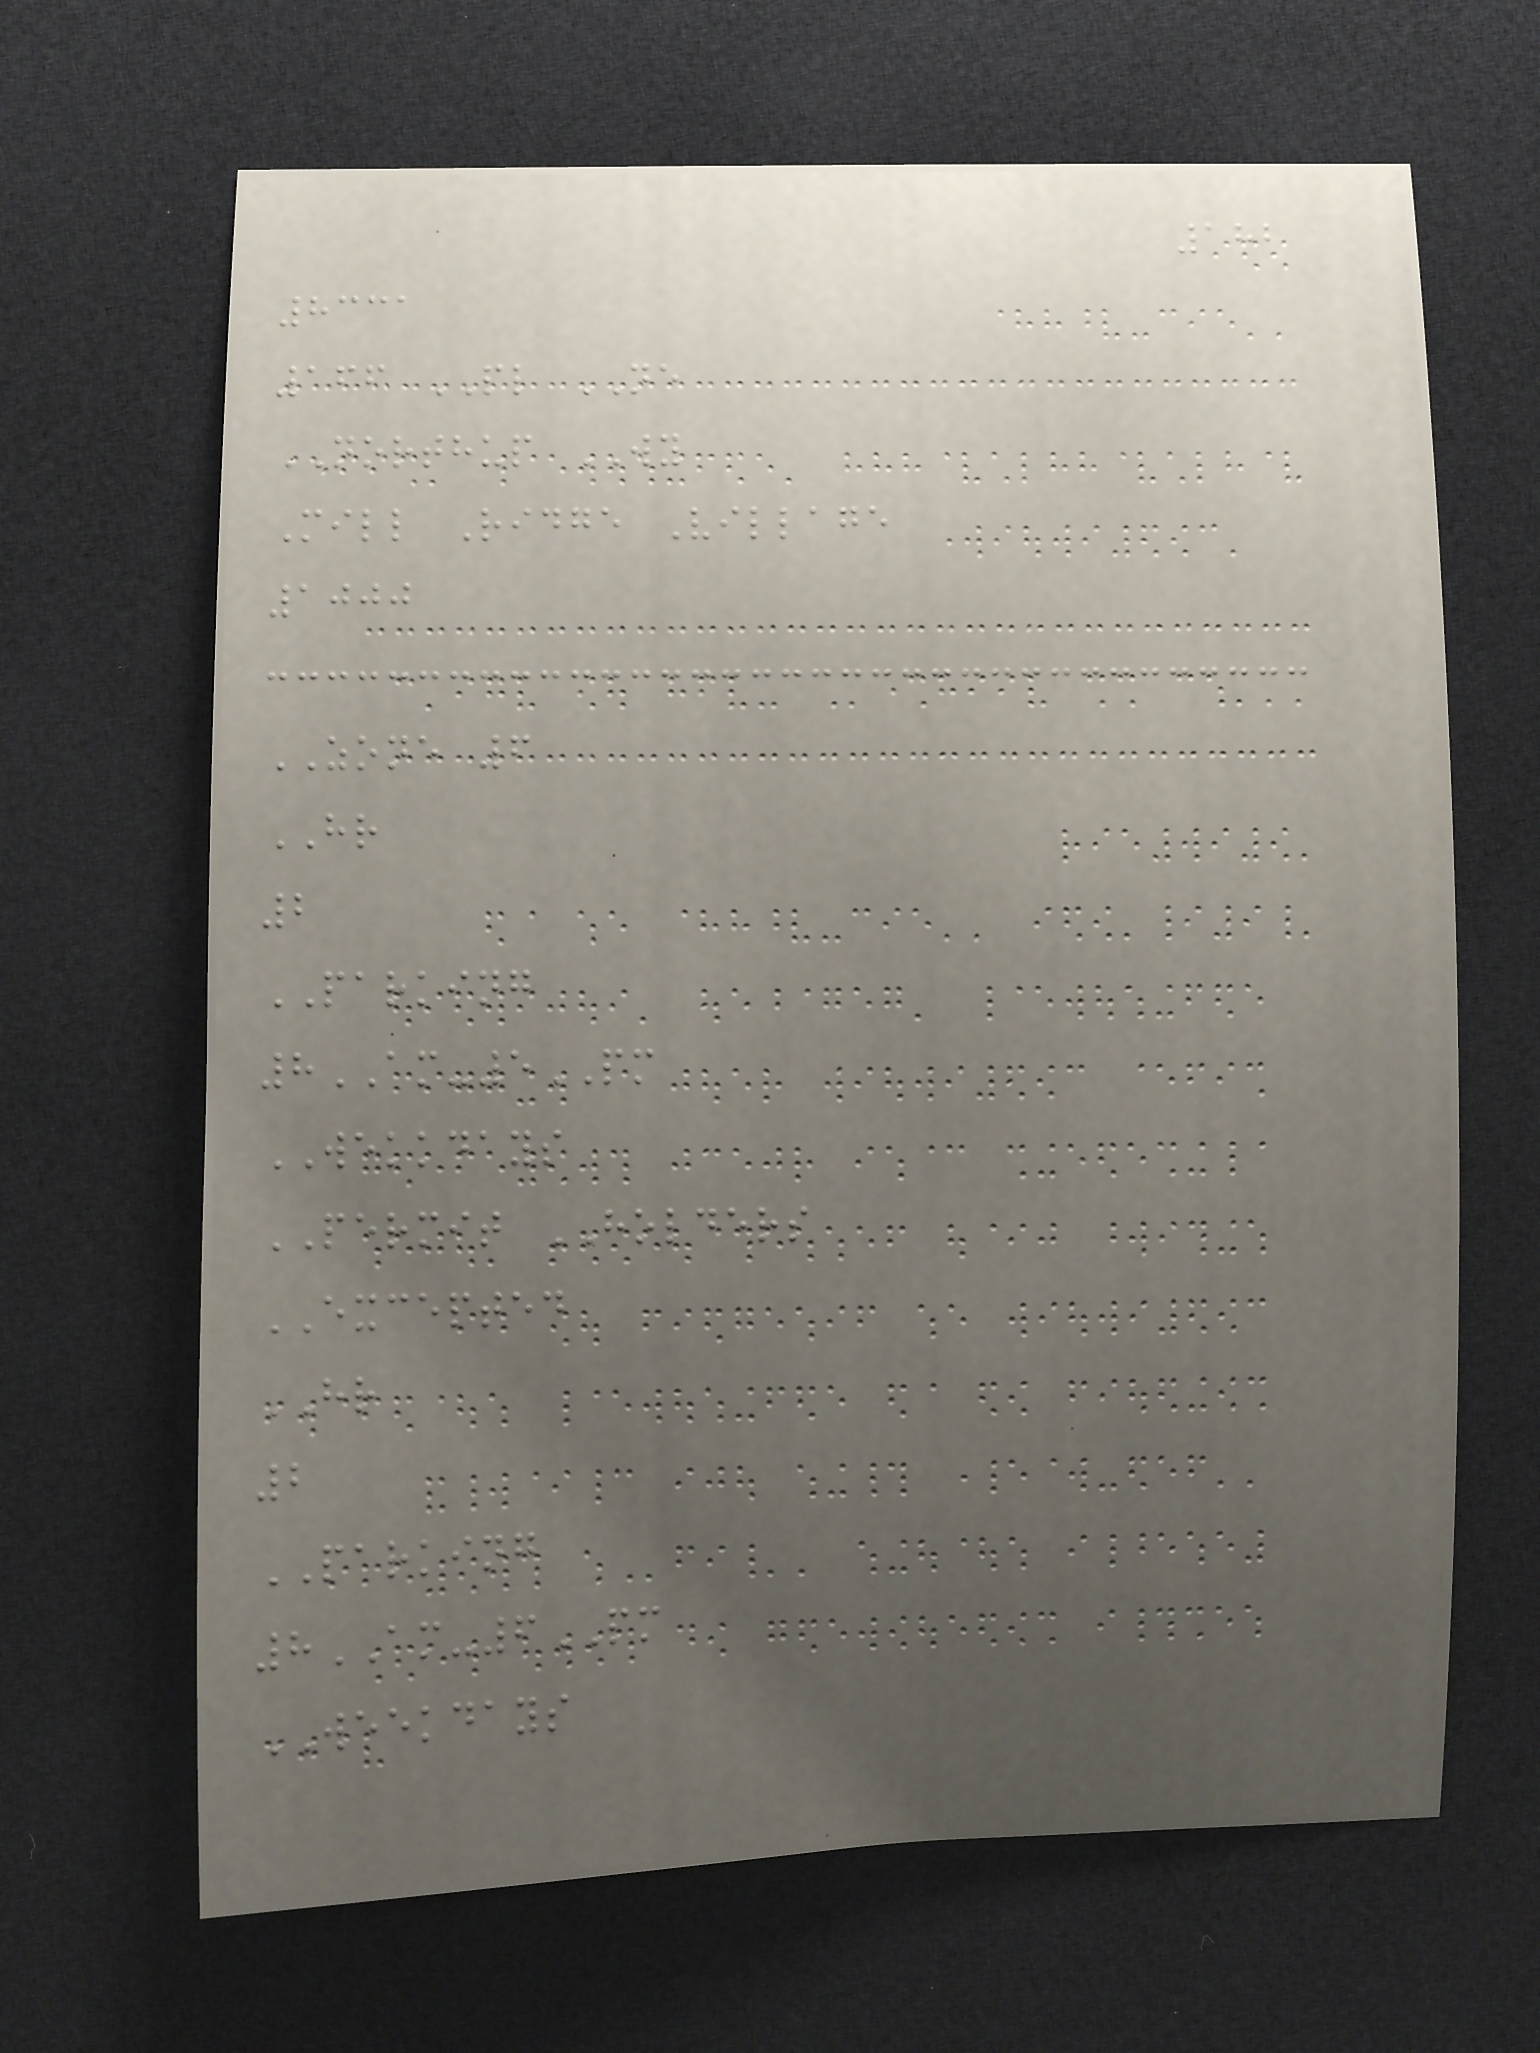182
8331
166 PL NE
NORTHUP WY
Mill Ridge Village
1000
ZONE 6
HR
2
PARKING
8AM-5PM
WEKKDAYS
PERMIT HOLDERS
EXCEPTED
HR
2
PARKING
8AM-6PM
WEEKDAYS
